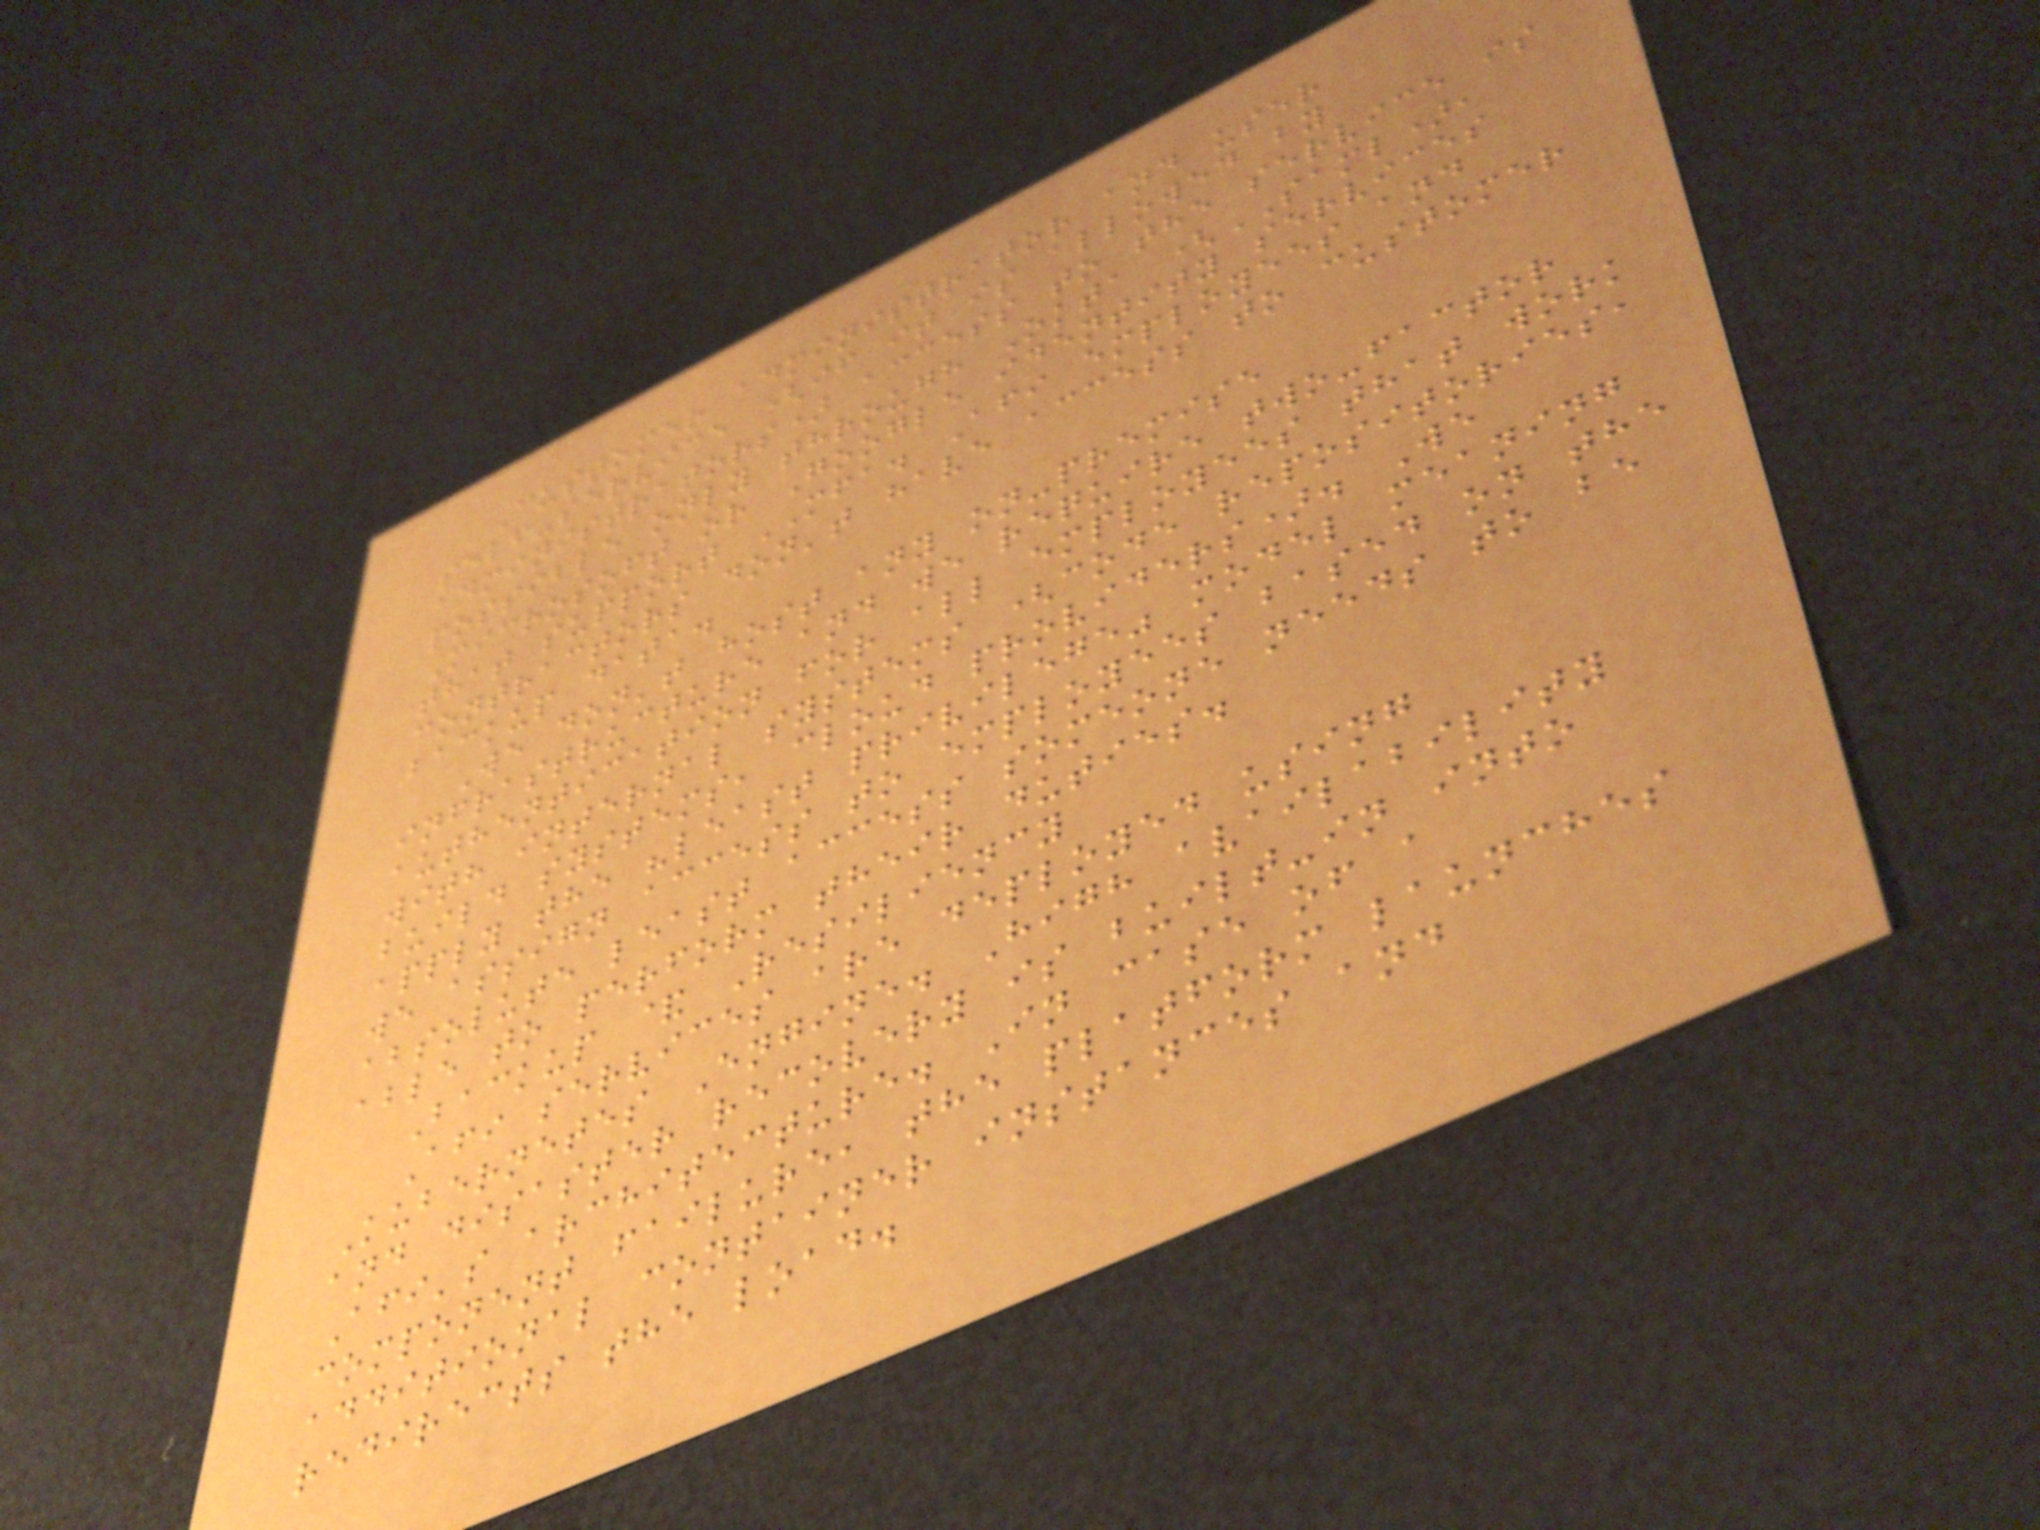Customer administrator and user
self-service (if it is allowed by
administrators) access to the service is
possible only through Okta (SAML),
Microsoft or Google identity services
that support MFA. Afi employees and
contractors don't have access to customer
backup data.
We don't host any on-premise
infrastructure and we require two-factor
authentication for all employees that work
with internal systems (code repositories,
build systems, cloud providers). We
apply the "least privilege" model meaning
we assign access to employees based on the
absolute least access someone needs to be
able to perform their duties.
Backup & Resiliency
Afi services are deployed using
Kubernetes Engine. High availability
and disaster recovery is built-in into
Afi's architecture. In case of a
component failure, the platform launches
additional container instances and
redirects the load.
